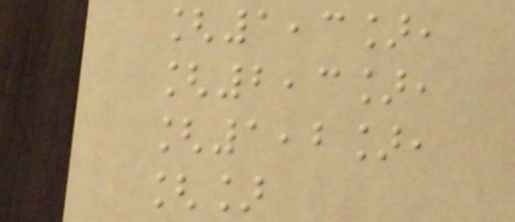[1,3],
[2,3],
[1,2],
[]
